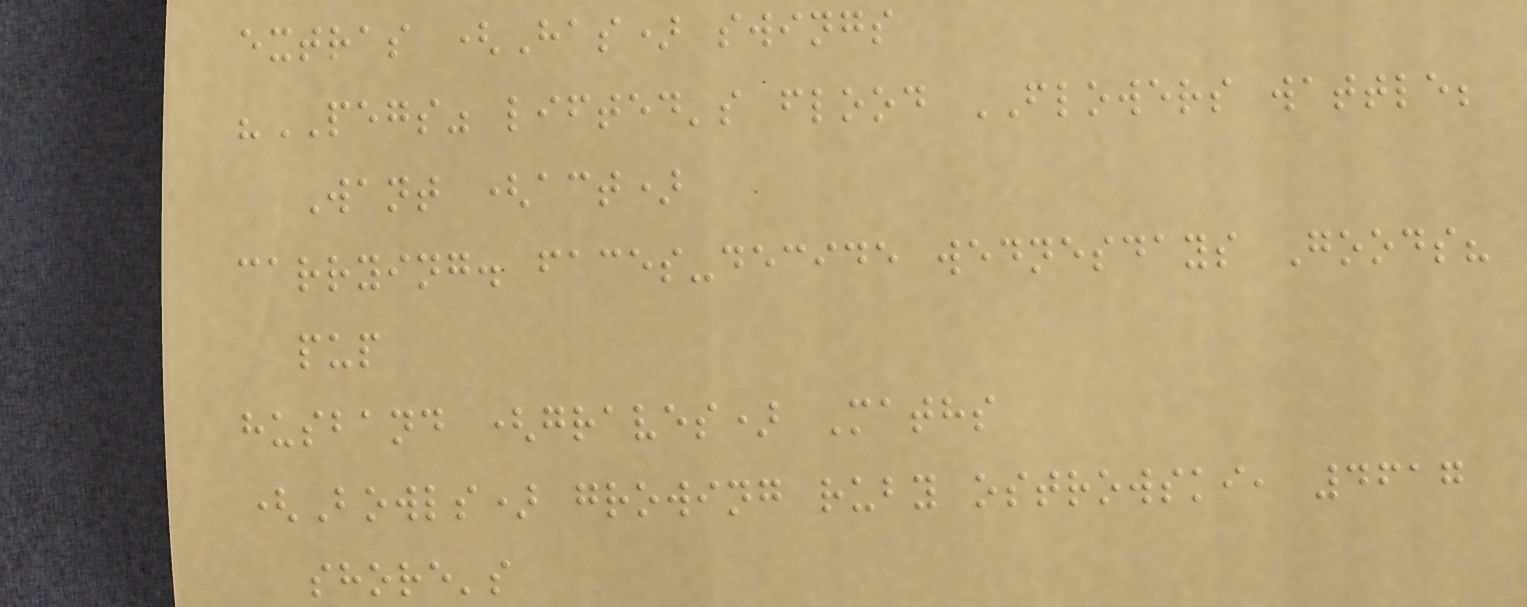extras (Has) swings
"PEGS" lifted's flood FLOWERS wattle;
Want (act)
carrying. faces-decide wednesdays Goods?
pup
husband (graves) Maths
(Bowls) growing ruby ostrowski, 4617
shore's
